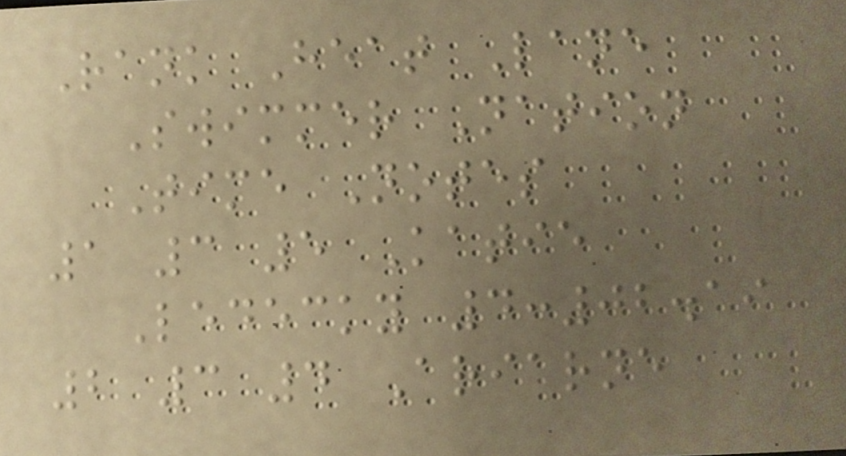Rank Heat Lane
Swimmer Nation
Time Notes
1 3 5 Katie
Ledecky 4:02.19
2 3 4 Ariarne
